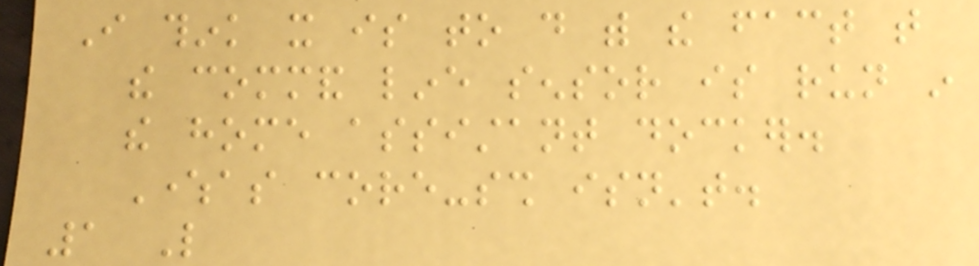I think it is to do with the fact that
the command line sensor is run in
the home assistant docker.
Whereas core-ssh isn't.
1 Like
